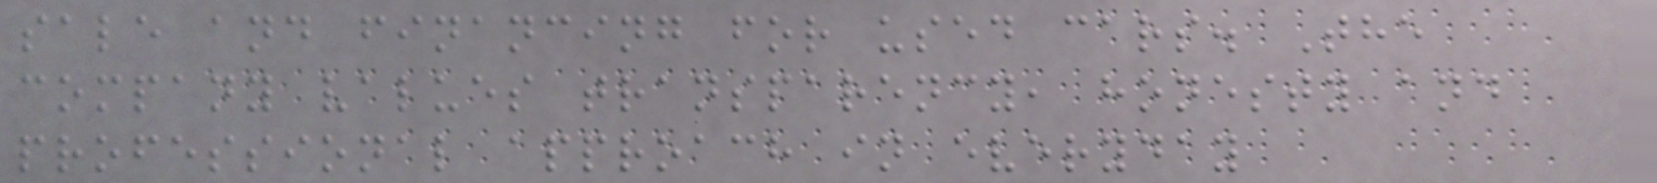sale and financing for used cars. The
company values transparency, honesty and
professional approach in everyday
